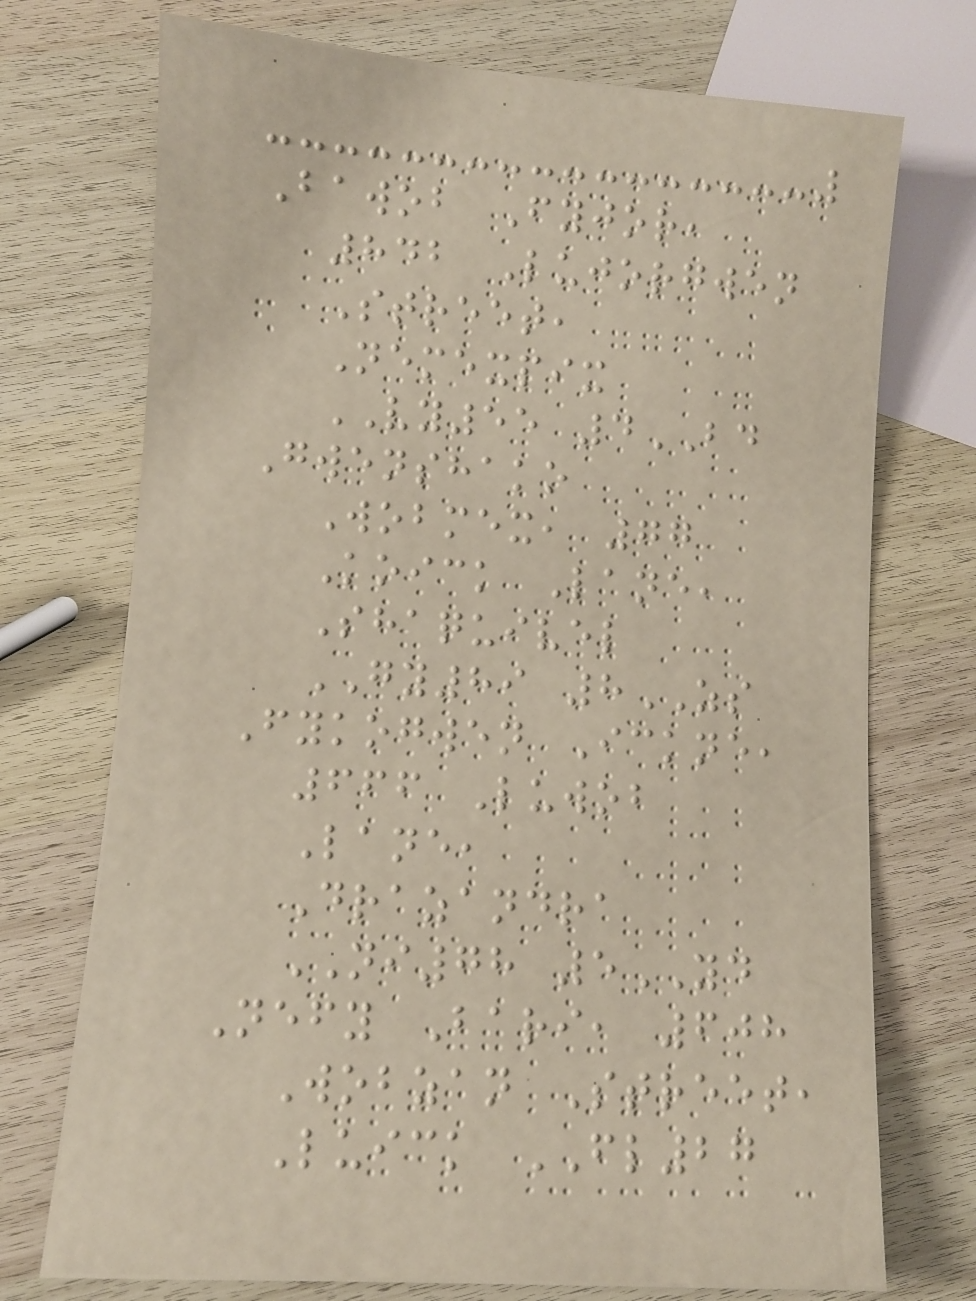Bawob Fyjor,
842 Lujorgwen
Street,
Nemexpix
VY55 4BD
Gwenshako
Wobmex, 77
Koick Lane,
Shaquivel
GY89 8ZS
Fykogwen Ickne,
666 Luwob
Lane,
Drazandra
NI78 5YD
Nefy Bari, 608
Wobzan Street,
Luick FL27
